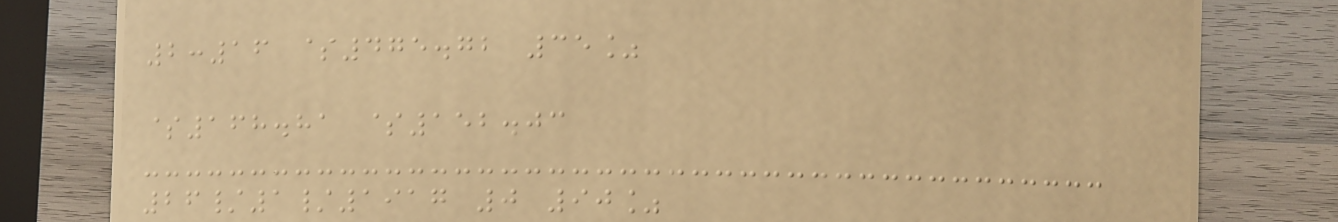2:16 $475.72 35%
$168.81 $152.03
26/1/1917 0 90%
